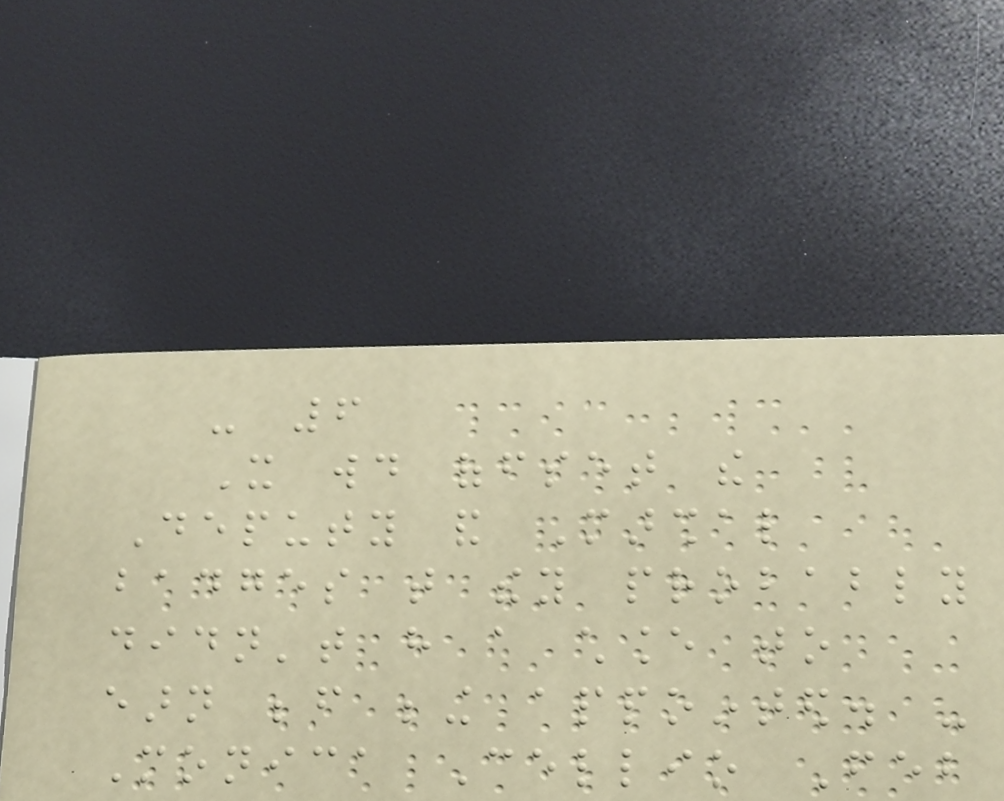- 6
It would offset the
Deputy and Marshal
badges that they probably
didn't have a chance to
earn before being appointed. -
Monica Cellio Feb
